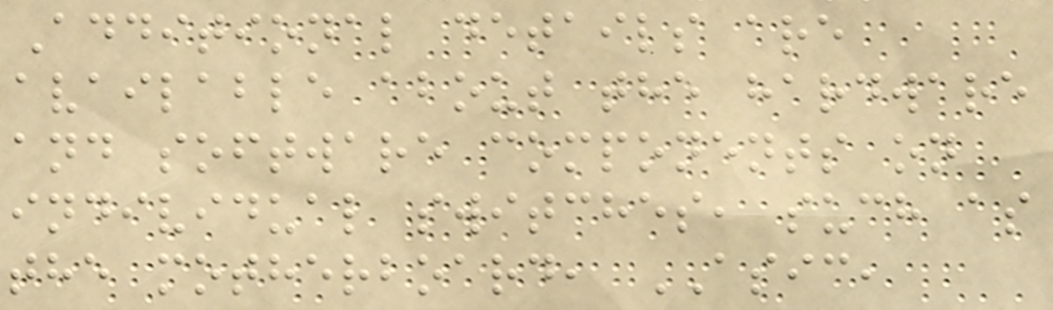Additional details are
available about the hardware
and software components on
individual switches, such as
the motherboard, ASIC,
